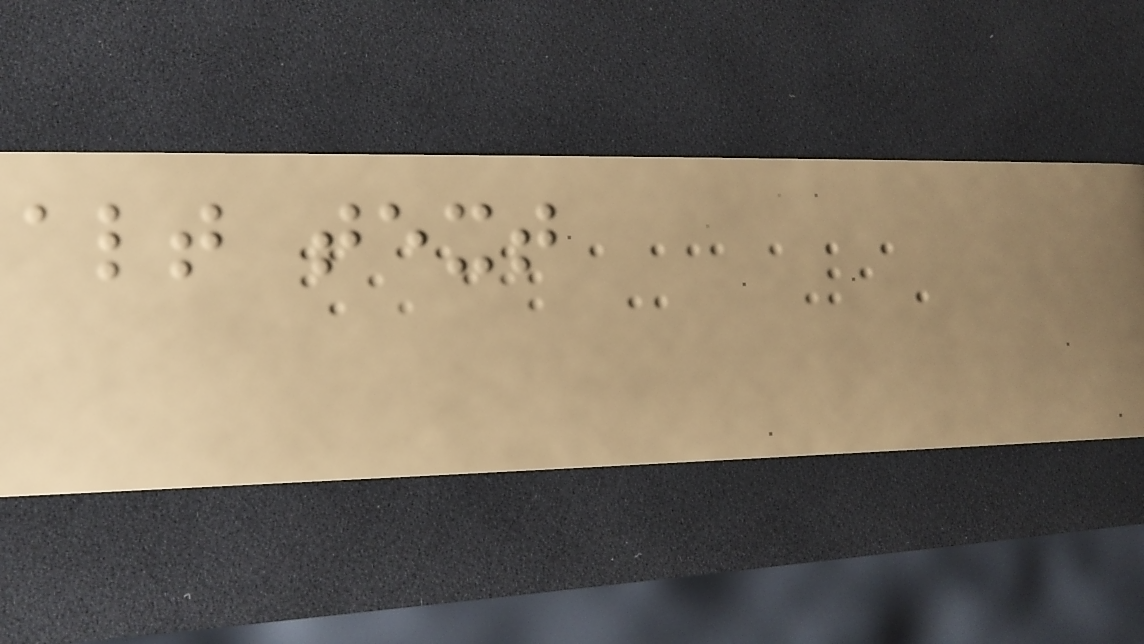alt text
